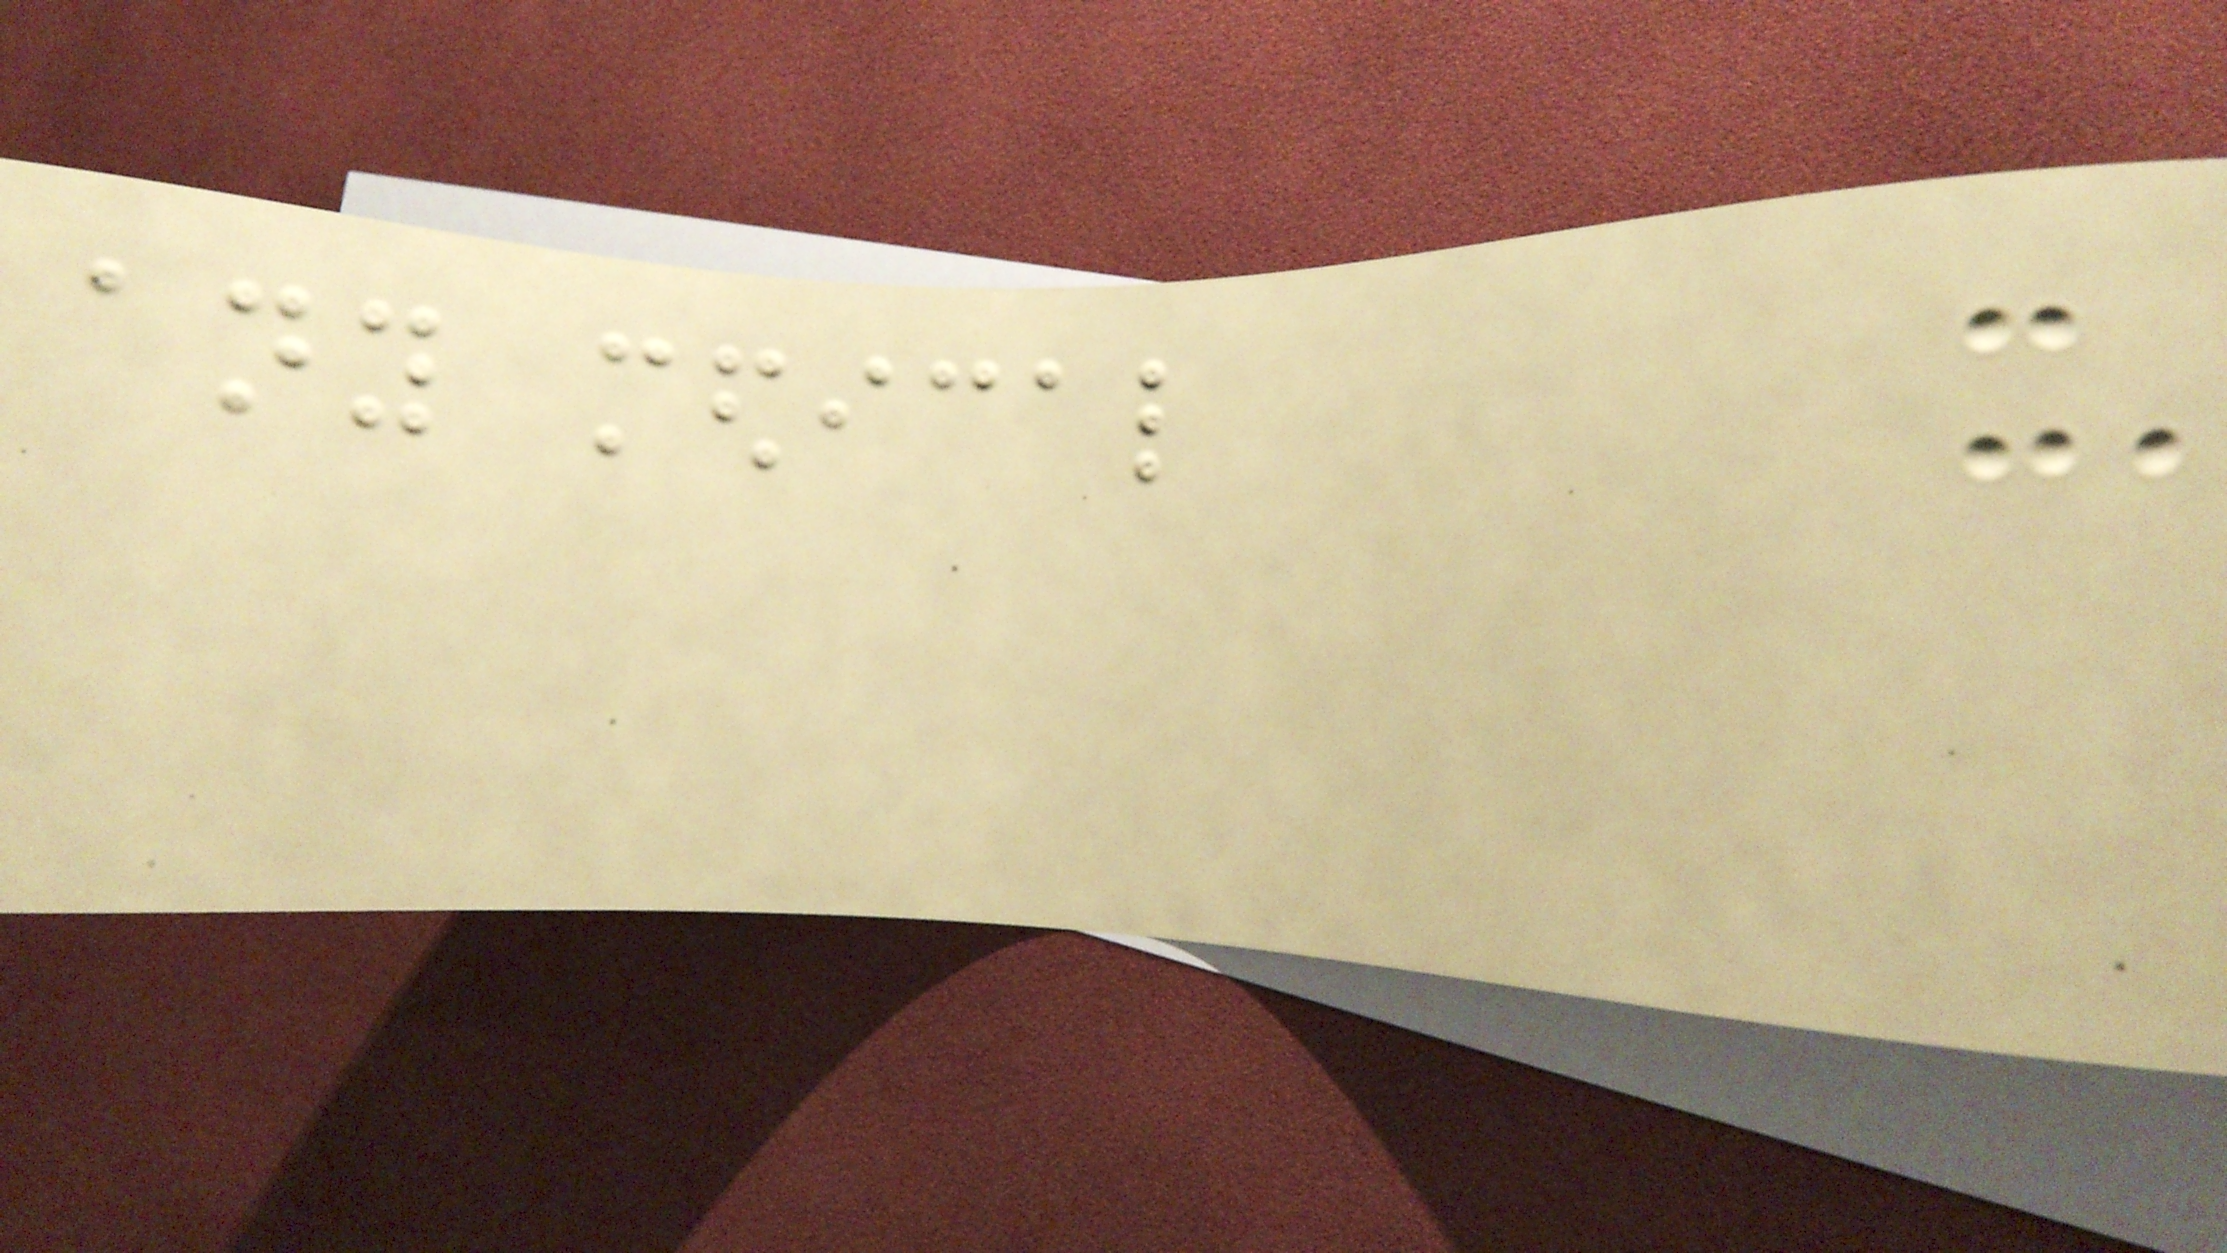any medical
